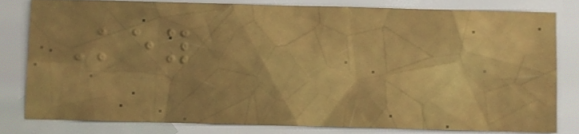Key
